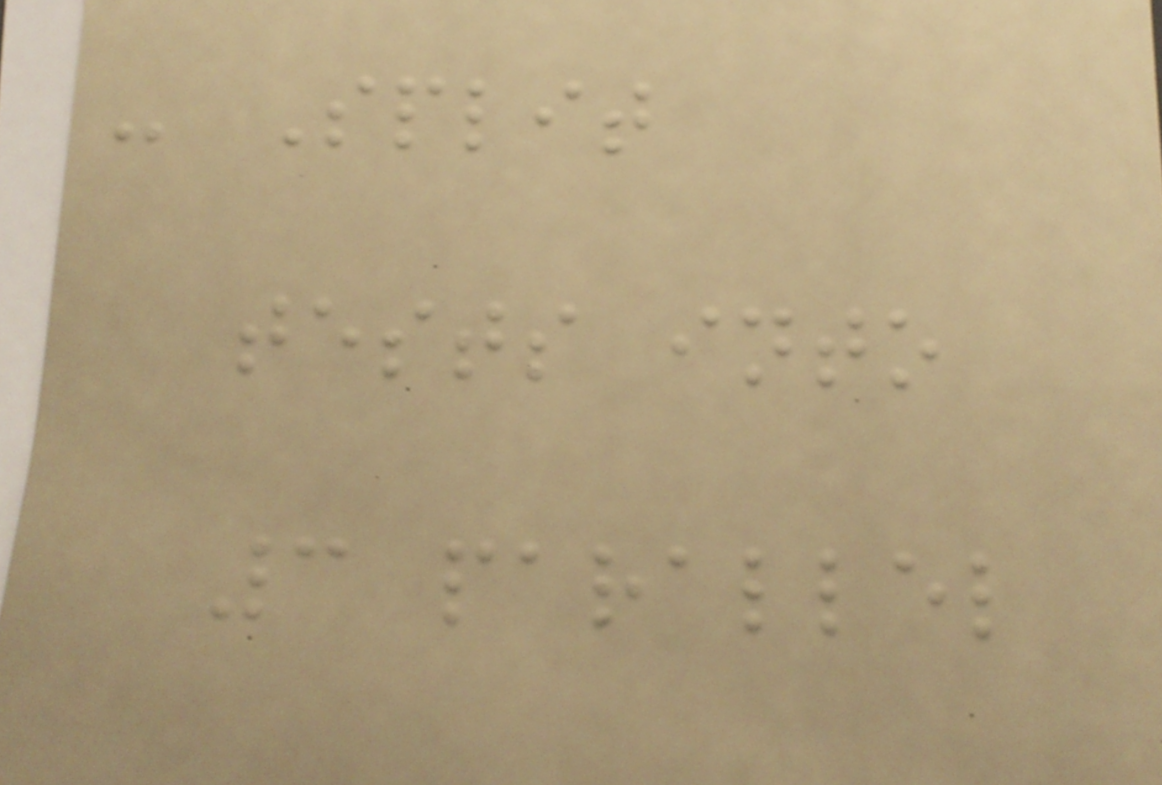- Split
tests into
3 parallel
